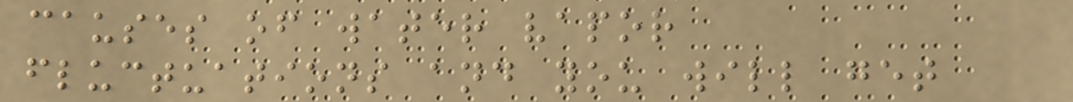causes of water vapor
fluctuations and you will get
